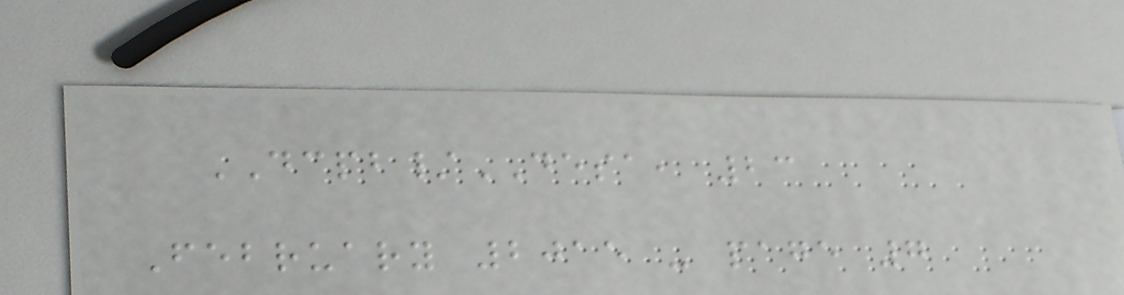DCPB/DESA, 23
February 2015 - page 7
